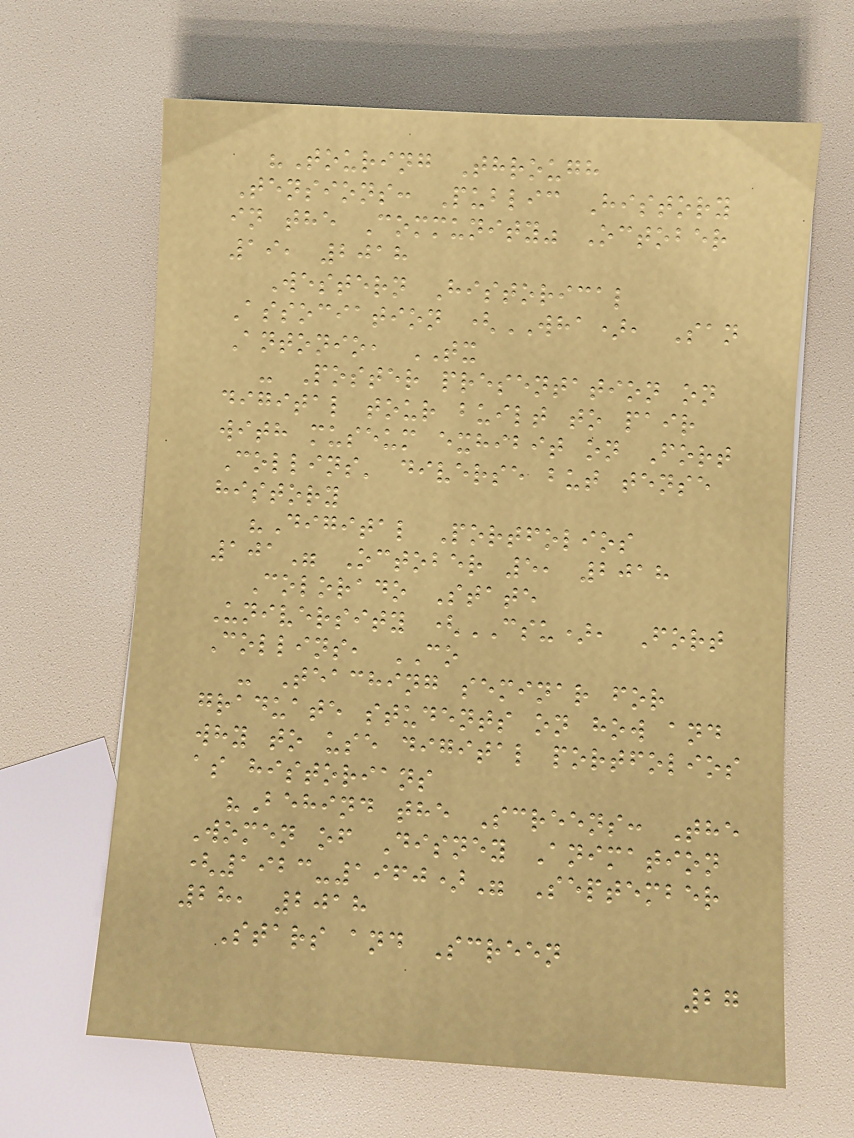"Touring Through
Tensions: Public History
in the Community" October
19, 2018
Western Historical
Association (WHA), San
Antonio, TX
- Poster presentation on
digital tour built to pair
with museum exhibit on Fort
Collins' diverse but tense
history
"Digital Portfolios
101" October 5, 2018
Colorado State
University (CSU), Fort
Collins, CO
- Teaching seminar for
graduate students on how and
why to use digital portfolios
as historians
"Behind the Screens: The
Women of Disney Animation
(1923-1960)" September
28, 2018
Stars and Screen
27
